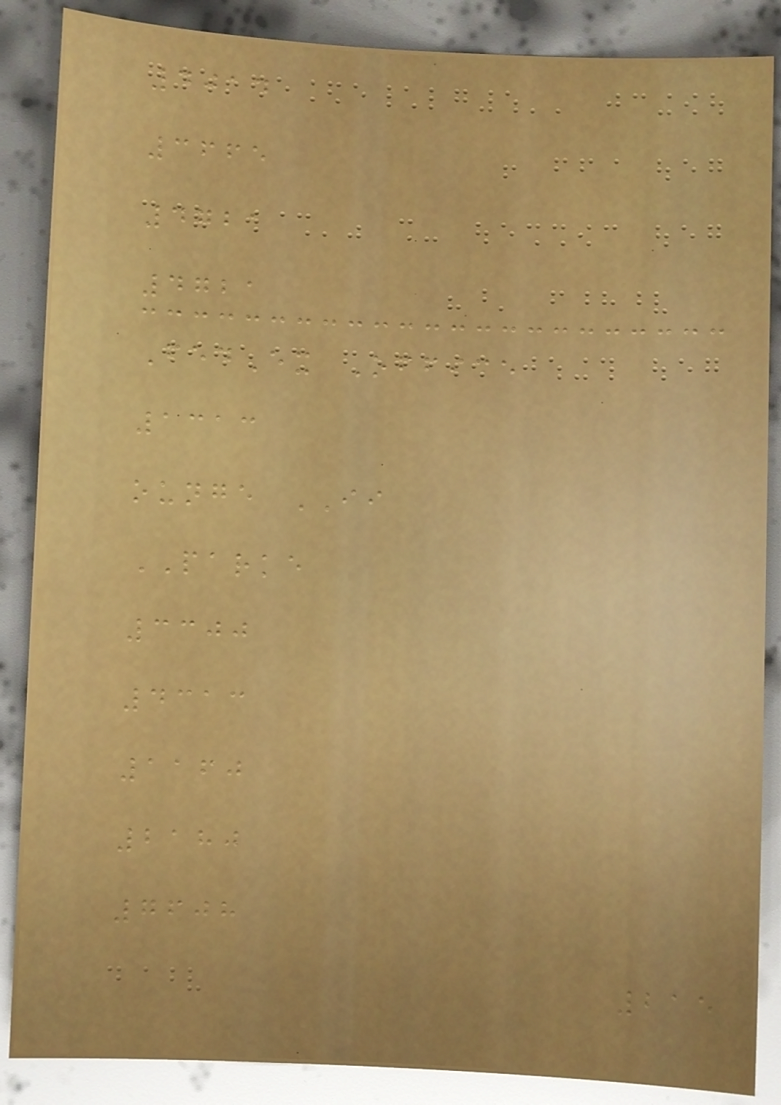4014
3665
4721
4721
FedEx Office
1313
ounge II
PARKE
3300
4313
1160
2180
7608
215
